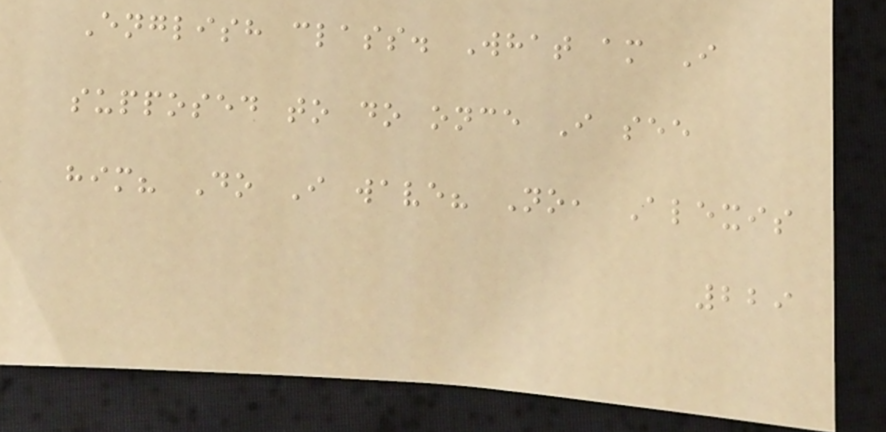English class. What am I
supposed to do once I see
him? Do I wave? No, Alexis
229
